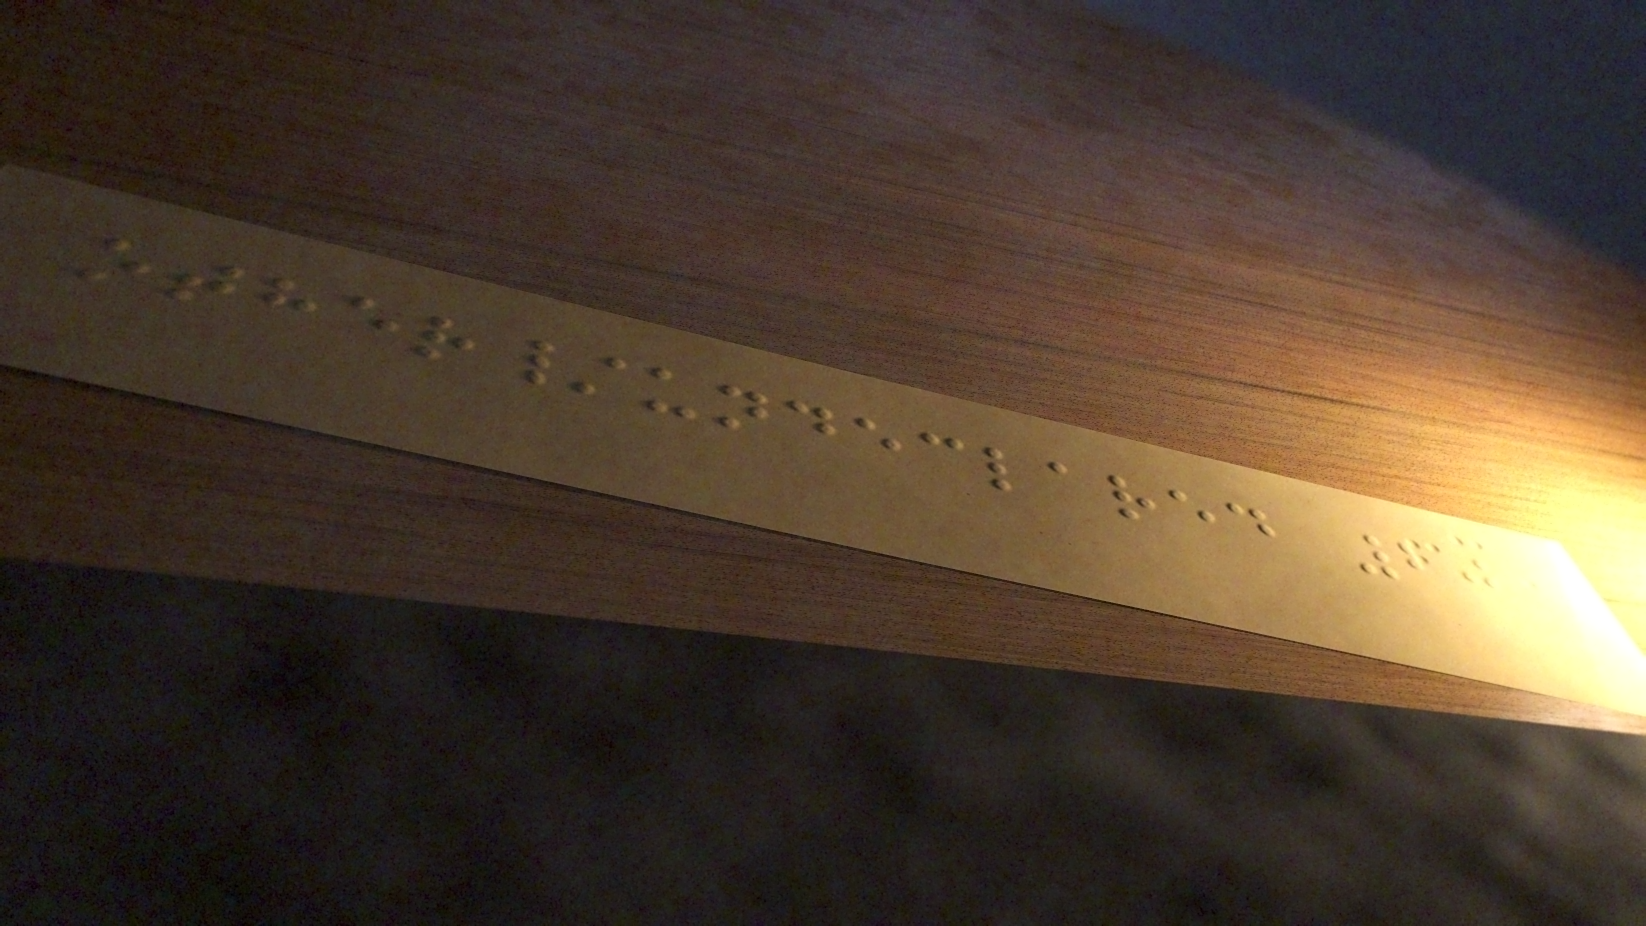other/undeclared 20
